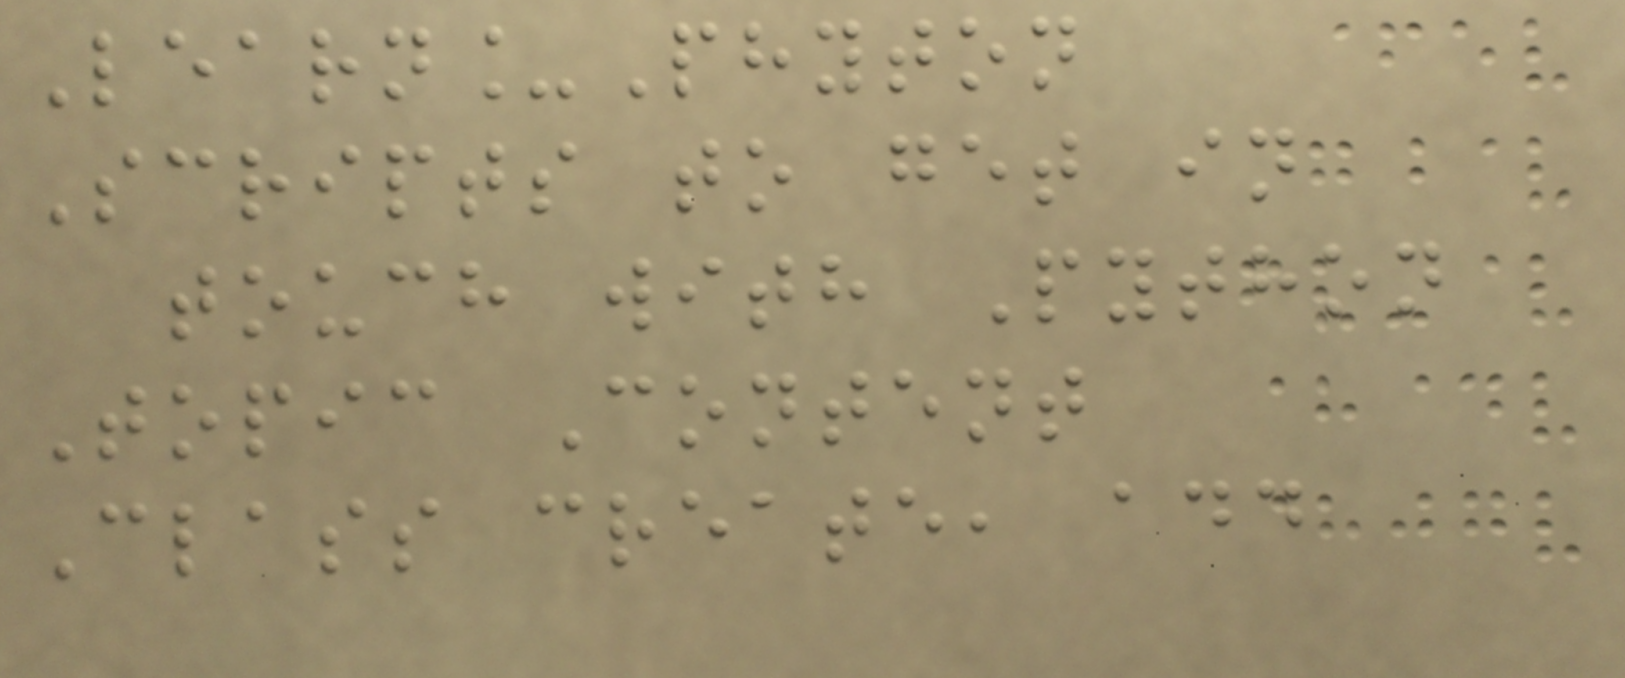Learn_Phyton
Scripts to get in
touch with Python
Topic Content
Class create, add
